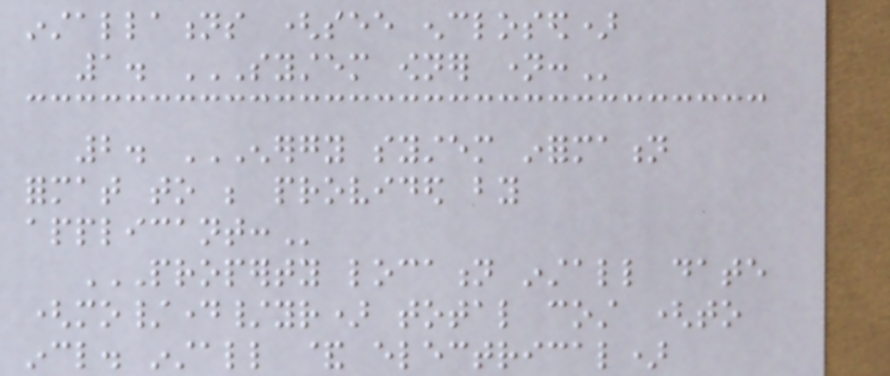installations (see enclosed)
1. SYSTEM OWNER NAME:
2. ENERGY SYSTEM INFORMATION
FORMAT TO BE PROVIDED BY
APPLICANT:
PROPERTY LOCATION INSTALL DATE
(MO/DAY/YR) TOTAL COST (TO
INCL. INSTALL & ELECTRICAL)
